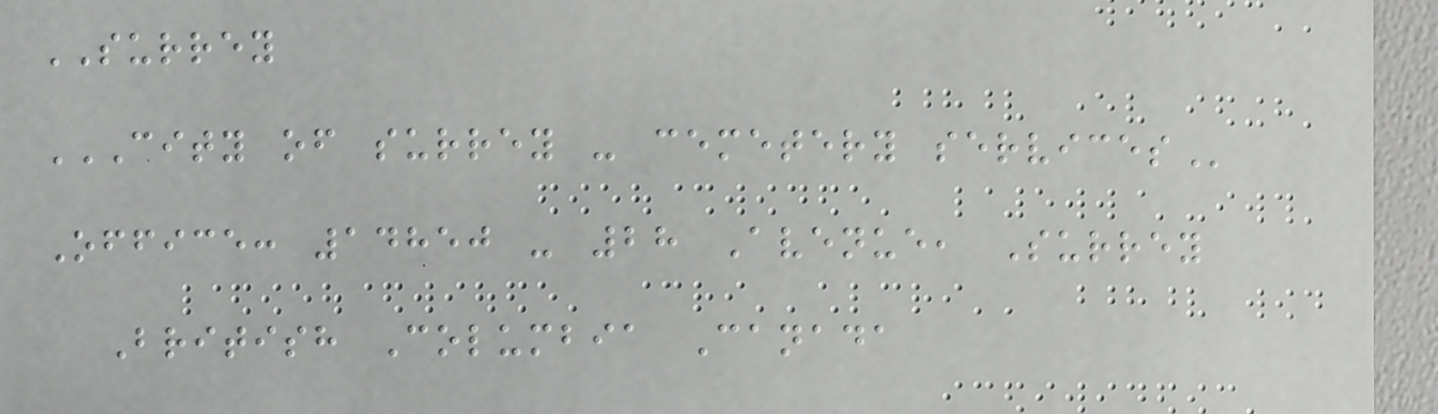SURREY
CITY OF SURREY - CEMETERY SERVICES
Office: 14850 - 28 Avenue, Surrey
British Columbia Canada
